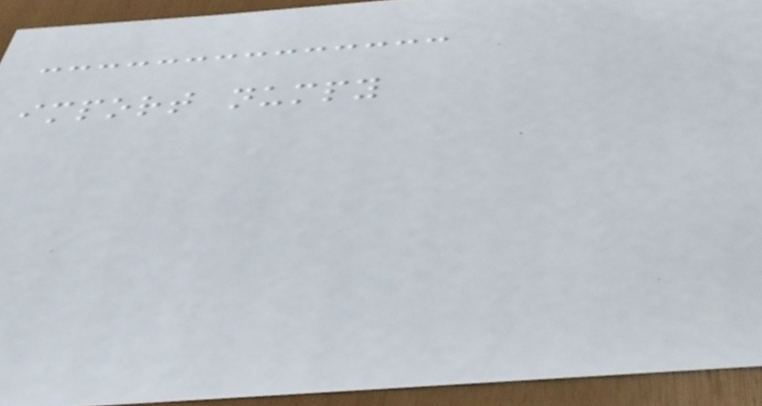import numpy
